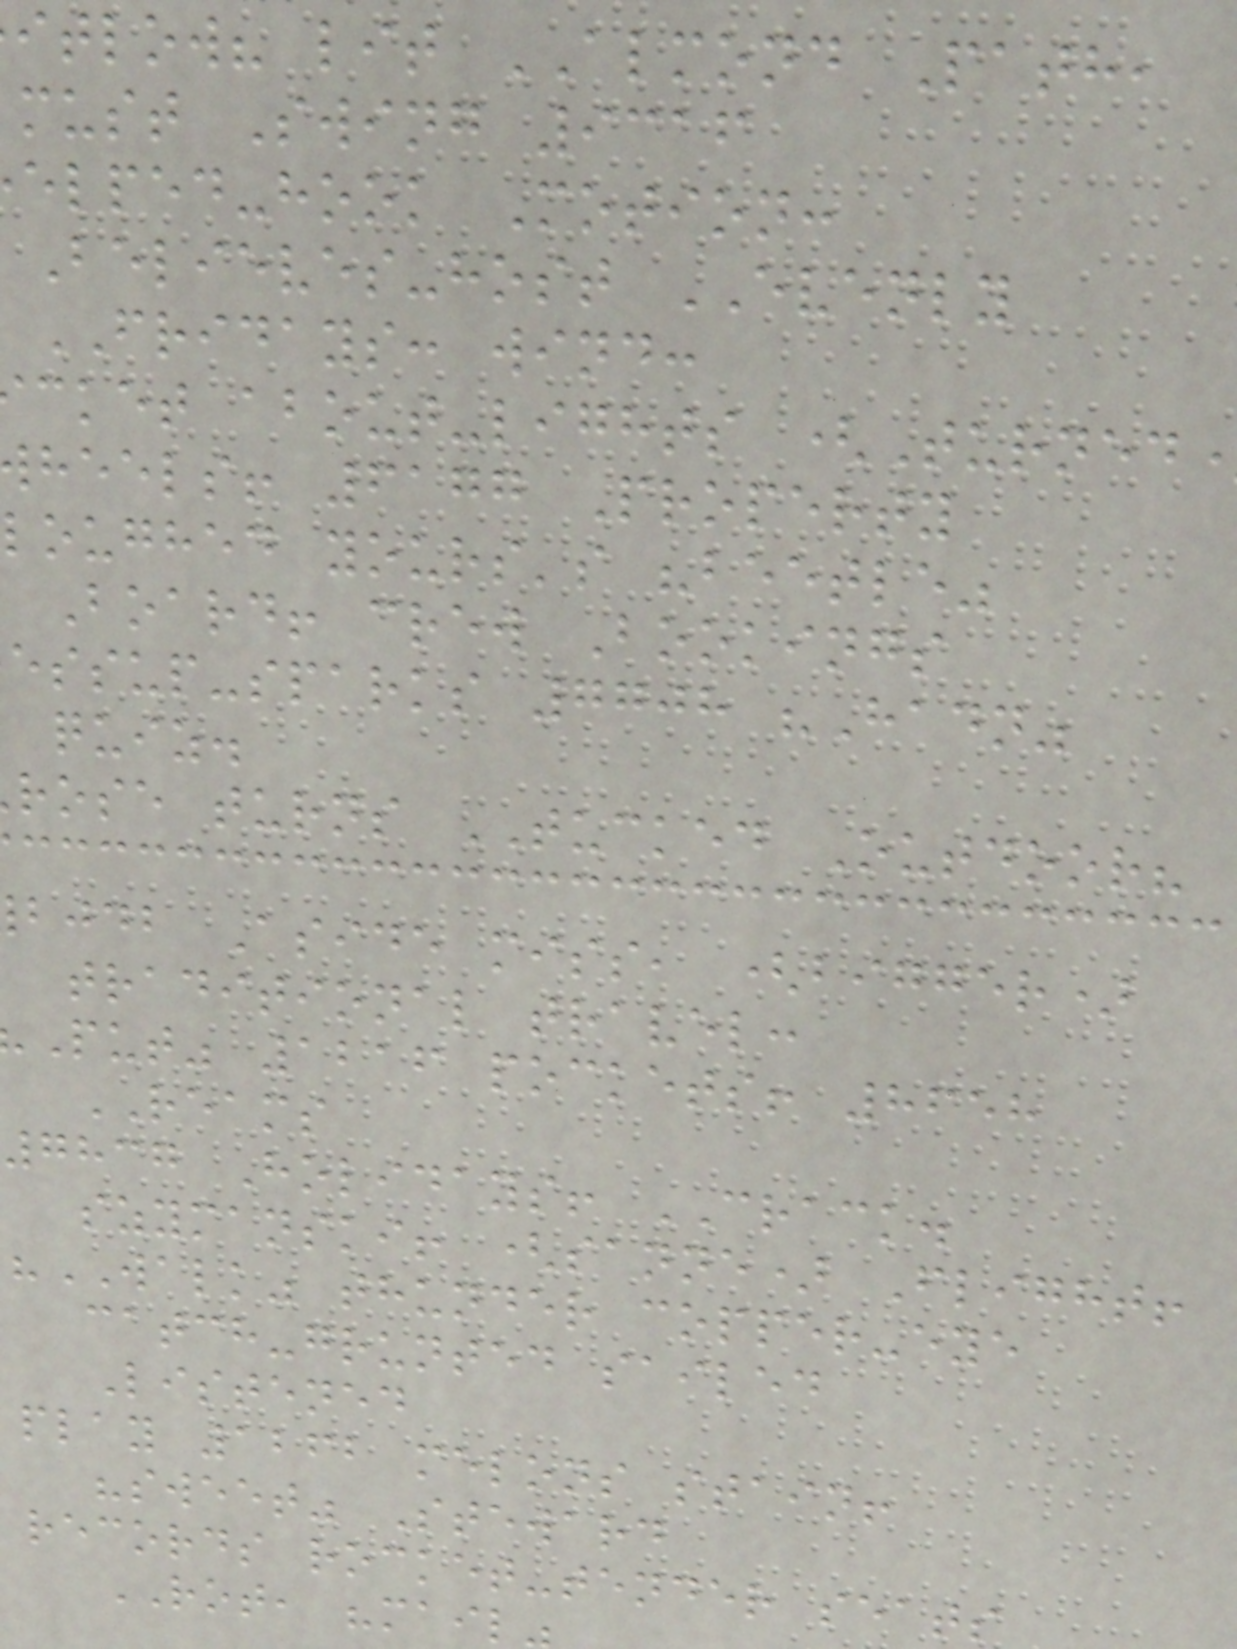itlow? lit ALMOND Path,
must Swing 9316
elped-hook Motion:
Believes-host EVENLY
FRIDAYS: wind:
cket about-lights (Turned
heels! 6177 Property
loughed yours's "beetle"
Board! crew Bookings
essup-sparks 7708 "Hadn"
quiz.
rose turns TUCKED Outdoor?
bjdb Aside miss, (bigger)
traditional travel:
Put" 1216 pockets! 8658
REAMS
7837 Holidays! CRACK.
szymanski! (sanne) Flight!
"WALK" thunder copper-eye
catch-grunted sailed
Listened
play 1262 melons stain!
"sweet" Steward
records rocket-tender seats
ROT, "mail
